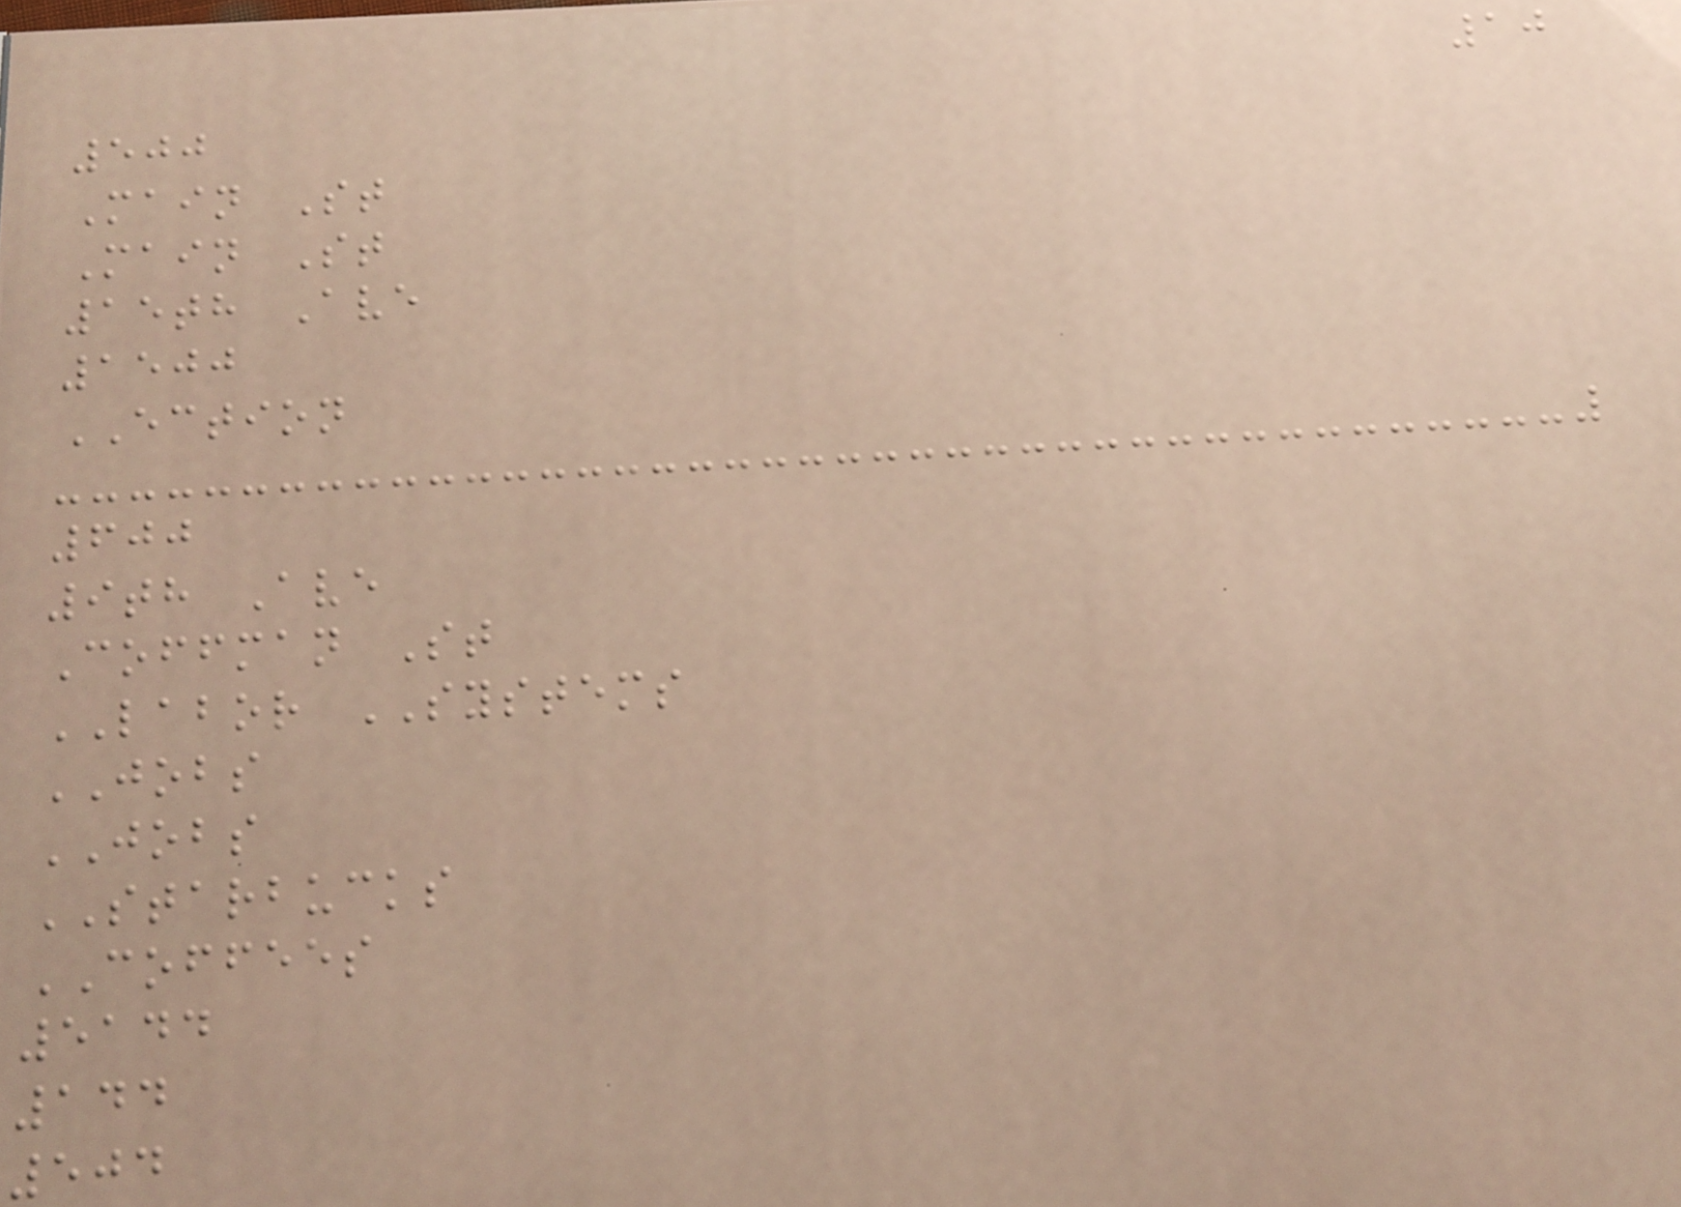10
500
Main St
Main St
15th Ave
1500
ECTION
600
9th Ave
Coffman St
LABOR SYSTEMS
JOBS
JOBS
STARBUCKS
COFFEES
5144
144
504
